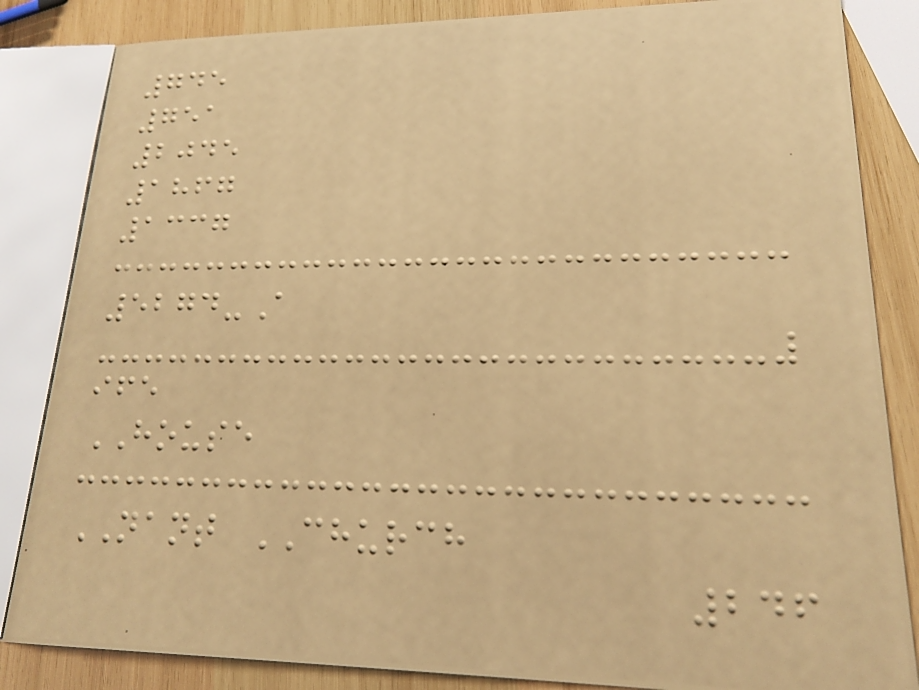745
751
2045
1867
1337
5274-A
ife
HOUSE
NANT CHURCH
246
